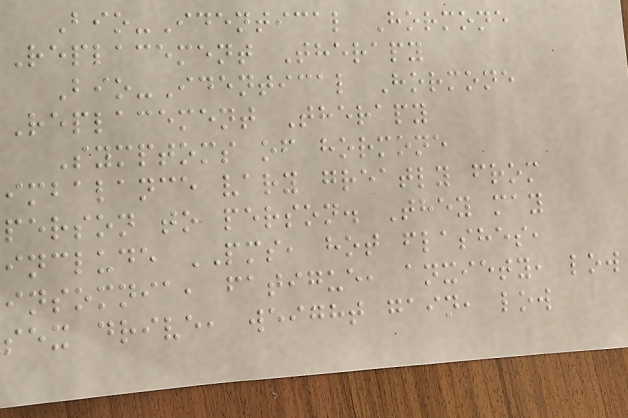Bio-Identical Hormone
Replacement Therapy
Bio-Identical Hormone
Replacement Therapy
Symptoms of hormone
imbalance vary greatly from
person to person. They may
include PMS, hot flashes,
insomnia, fatigue, anxiety, low
sex drive, weight gain, low
